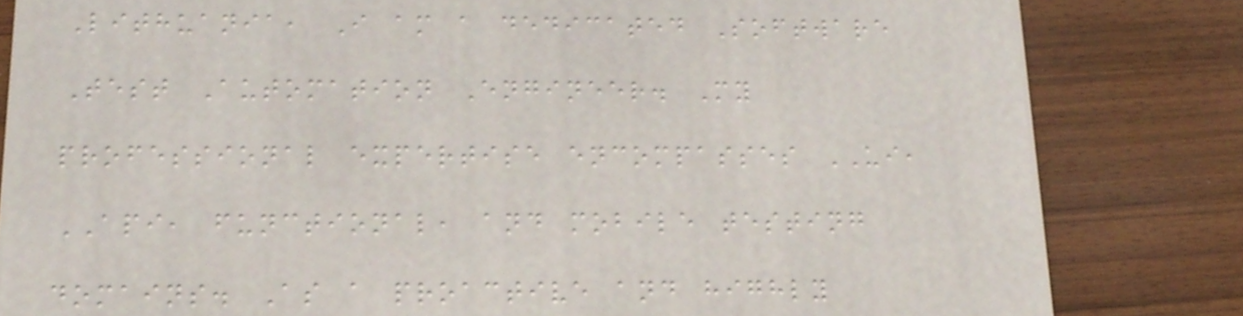Lithuania, I am a dedicated Software
Test Automation Engineer. My
professional expertise encompasses UI,
API, functional, and mobile testing
domains. As a proactive and highly
